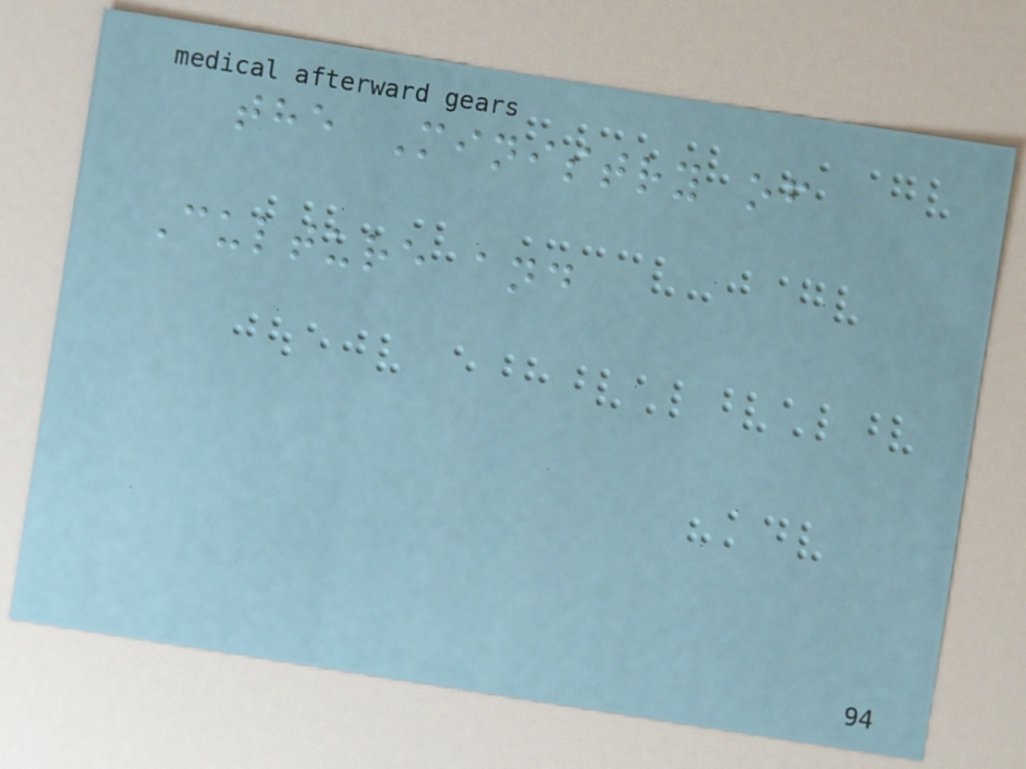the Ministry of
Culture and
